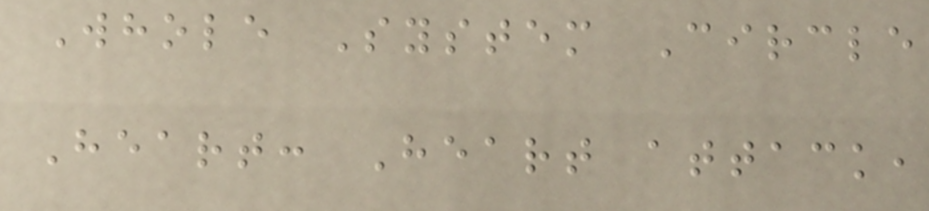Whole System Circle
Heart: Heart attack,
